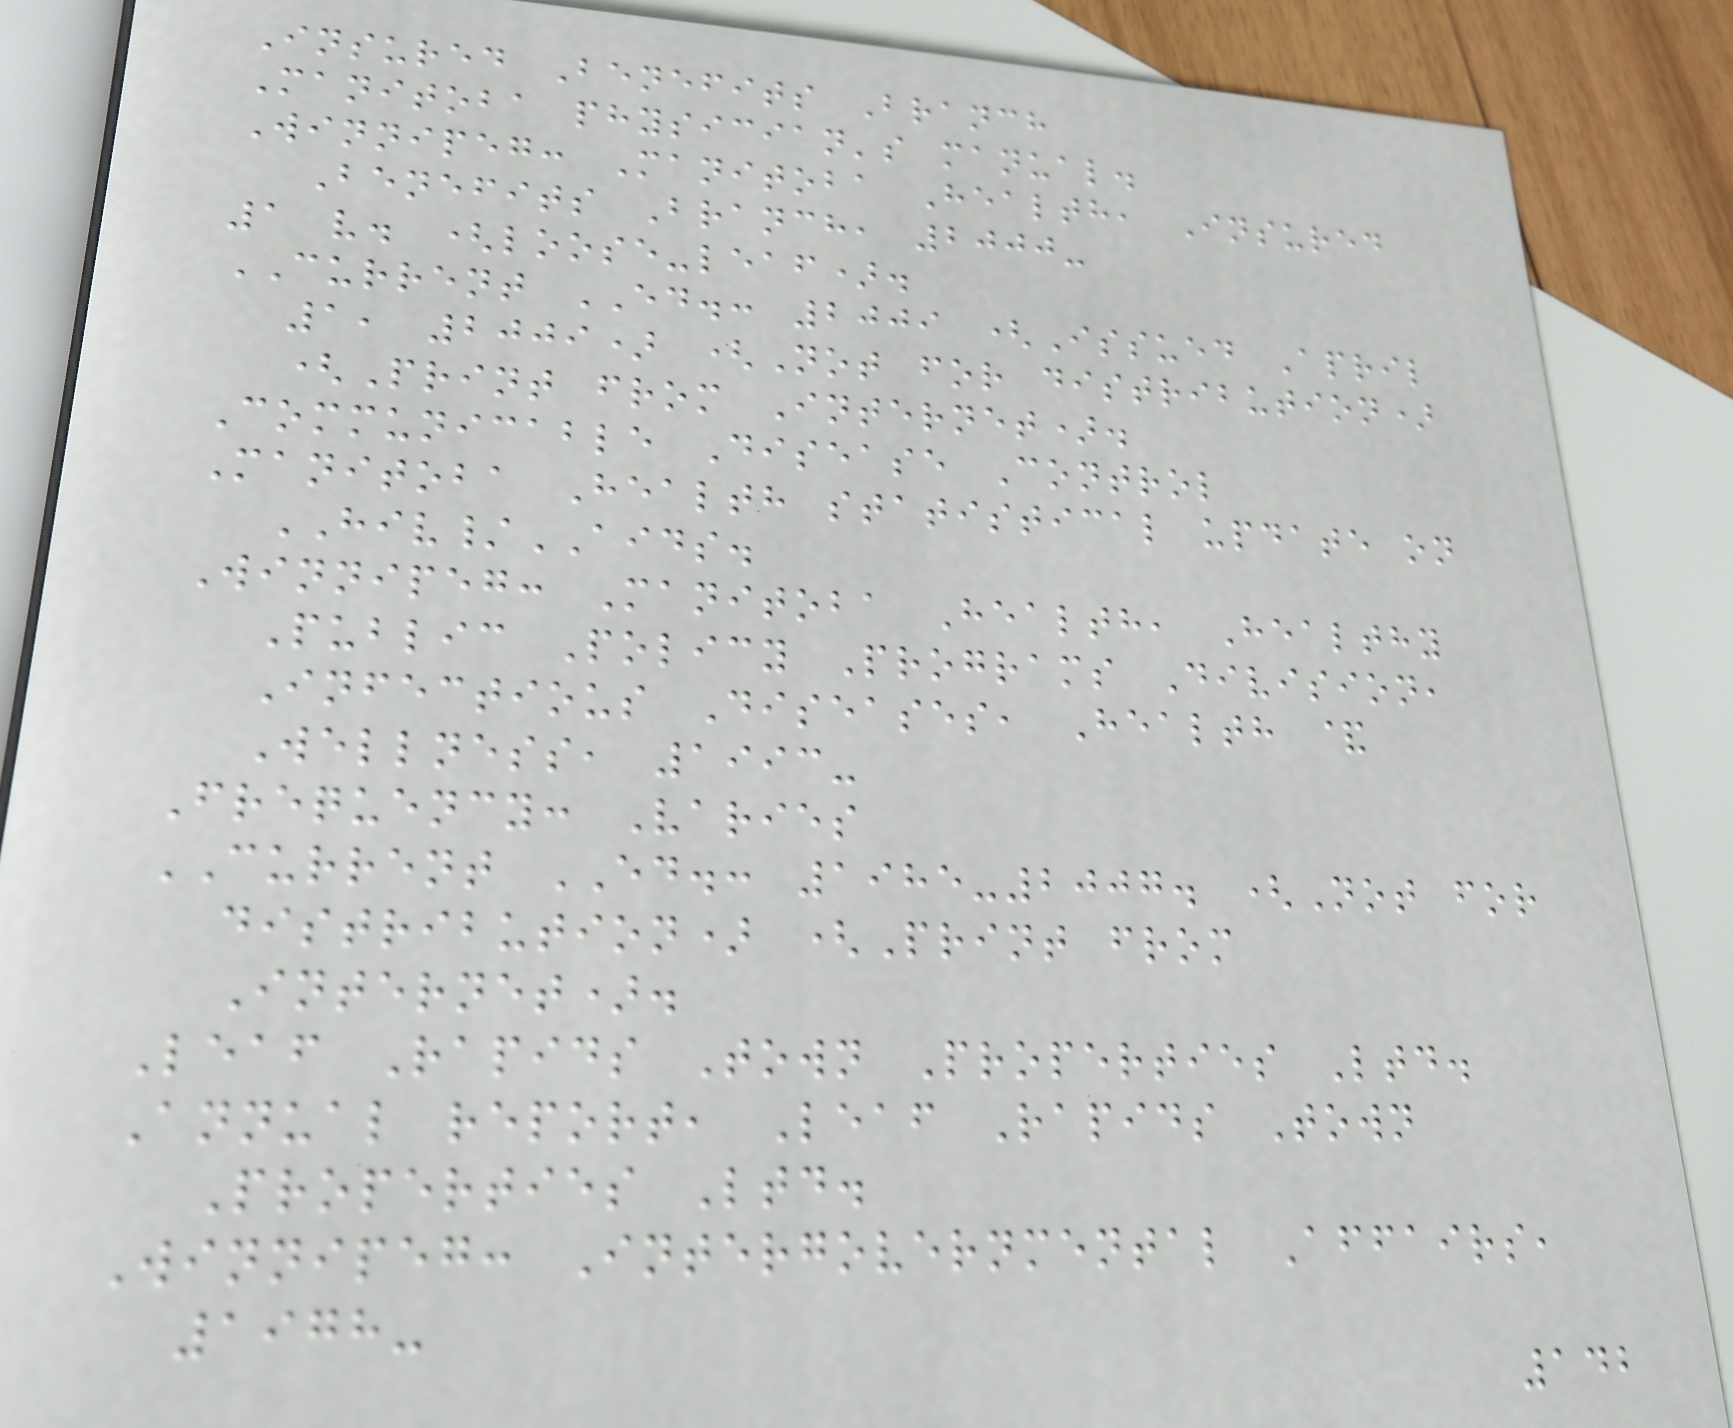Insured Benefits Branch
Manitoba physician's manual.
Winnipeg: Manitoba Health, Insured
Benefits Branch, 2000-
1 v. (loose-leaf).
CURRENT ED.: 2009 (Issued April
1, 2009) (Not for distribution)
(Print from Internet).
Communicable Disease Control
Manitoba Health statistical update on
HIV/AIDS.
Winnipeg: Manitoba Health, Healthy
Public Policy Programs Division,
Infectious Diseases, Health &
Wellness, 1993-
Frequency: Varies
CURRENT ED.: 1985-2007. (Not for
distribution) (Print from
Internet).
Leaf Rapids Town Properties Ltd.
Annual report, Leaf Rapids Town
Properties Ltd.
Winnipeg: Intergovernmental Affairs,
1978-
142
